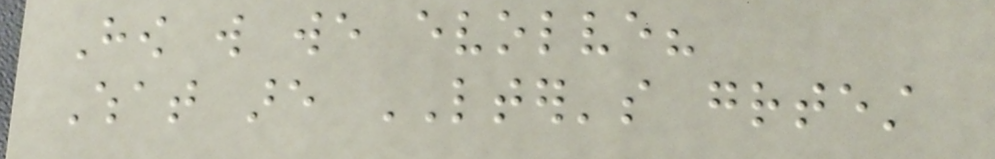How will we evolve?
What are LTER's greatest
